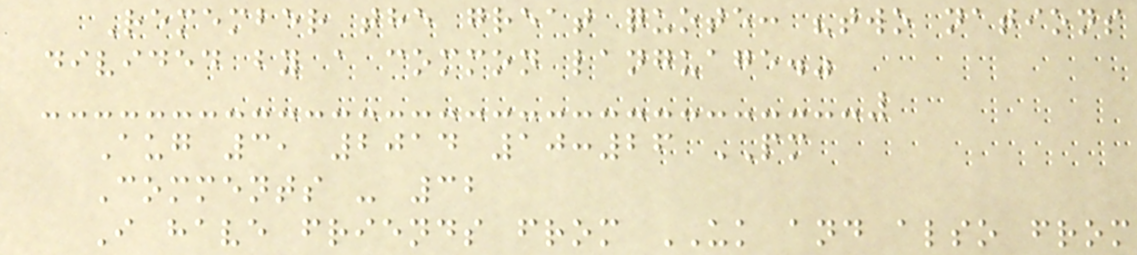Remember the great quote: "two nations
divided by a common language."
Aug 3, 2014 10:26 PM
Comments - 32
I have friends from UK and also from
